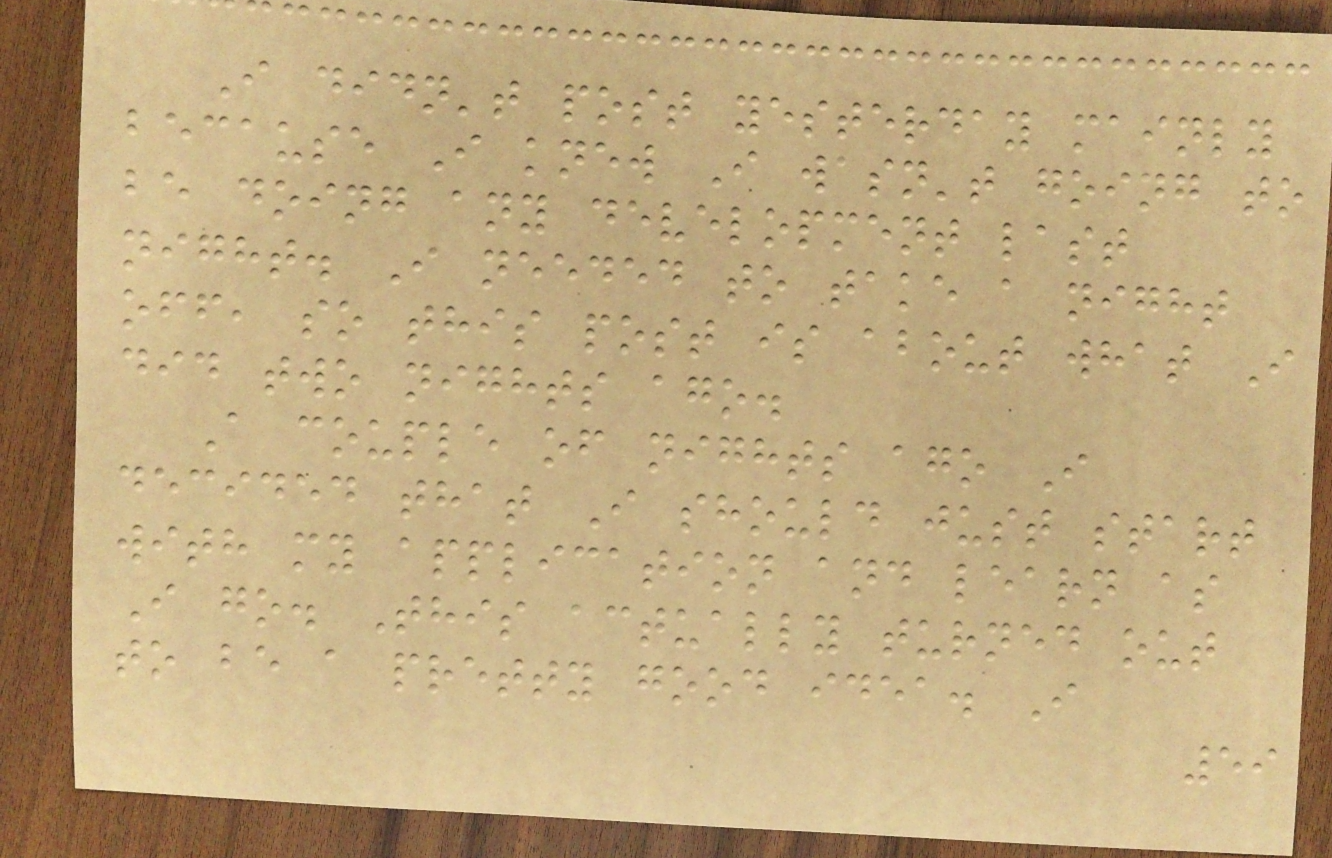I didn't post yesterday mainly
because I knew I wasn't going to
be doing any development last
night. I needed to take a night
off, so this post is about what I
did two nights ago.
A couple of nights ago I
decided that I should just start
with my application and learn as
I go. This actually turned out
to be a pretty good idea. I
59
